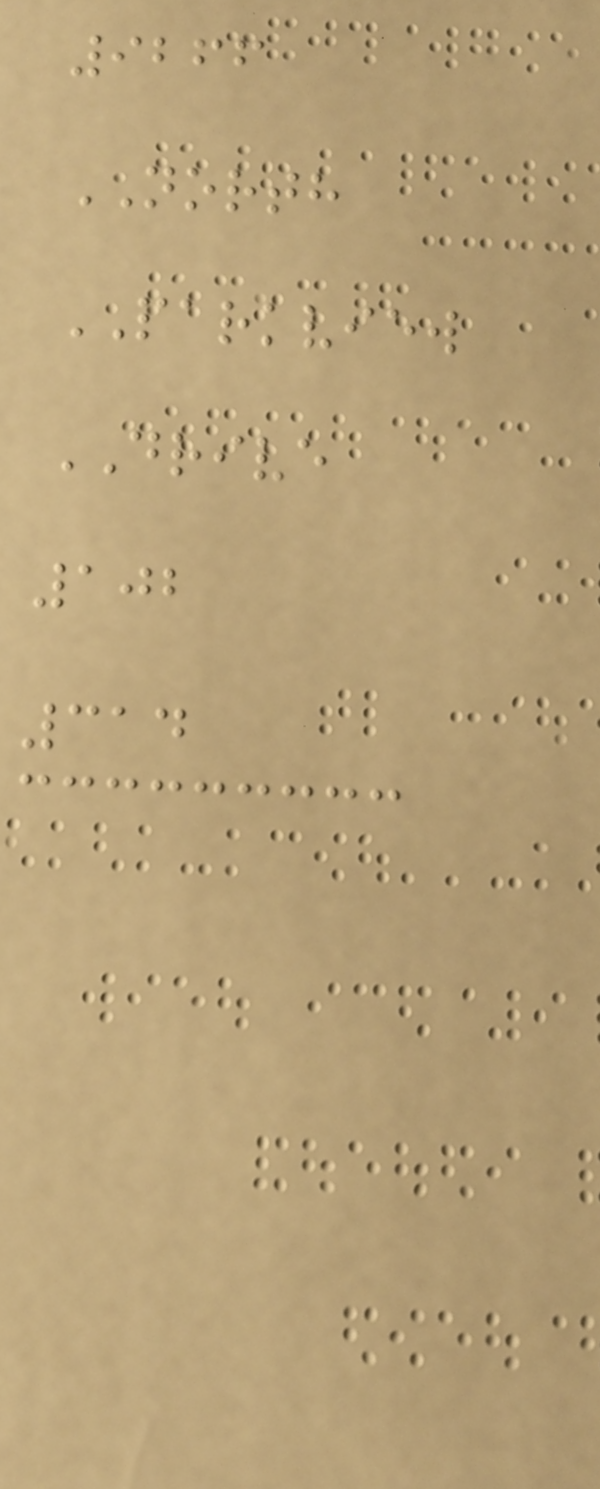9266
NORTH
PARKVIEW
DRIVE
102
314
